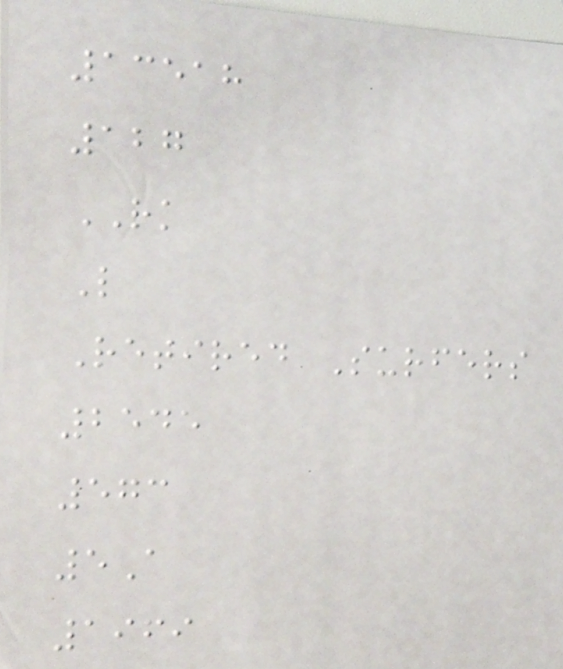13518
127
RK
L
Retired Surfers
2545
573
5A
1969
